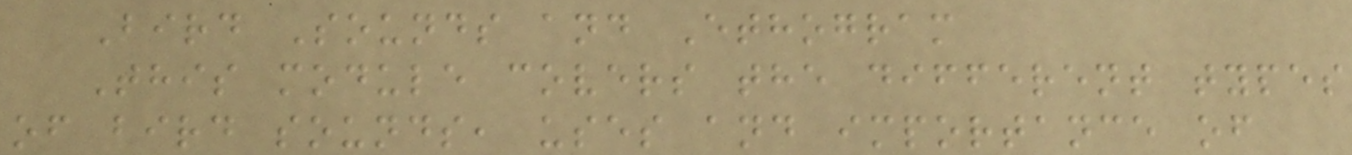Bird Sounds and Ethogram
This module covers the different types
of bird sounds, uses and importance of
